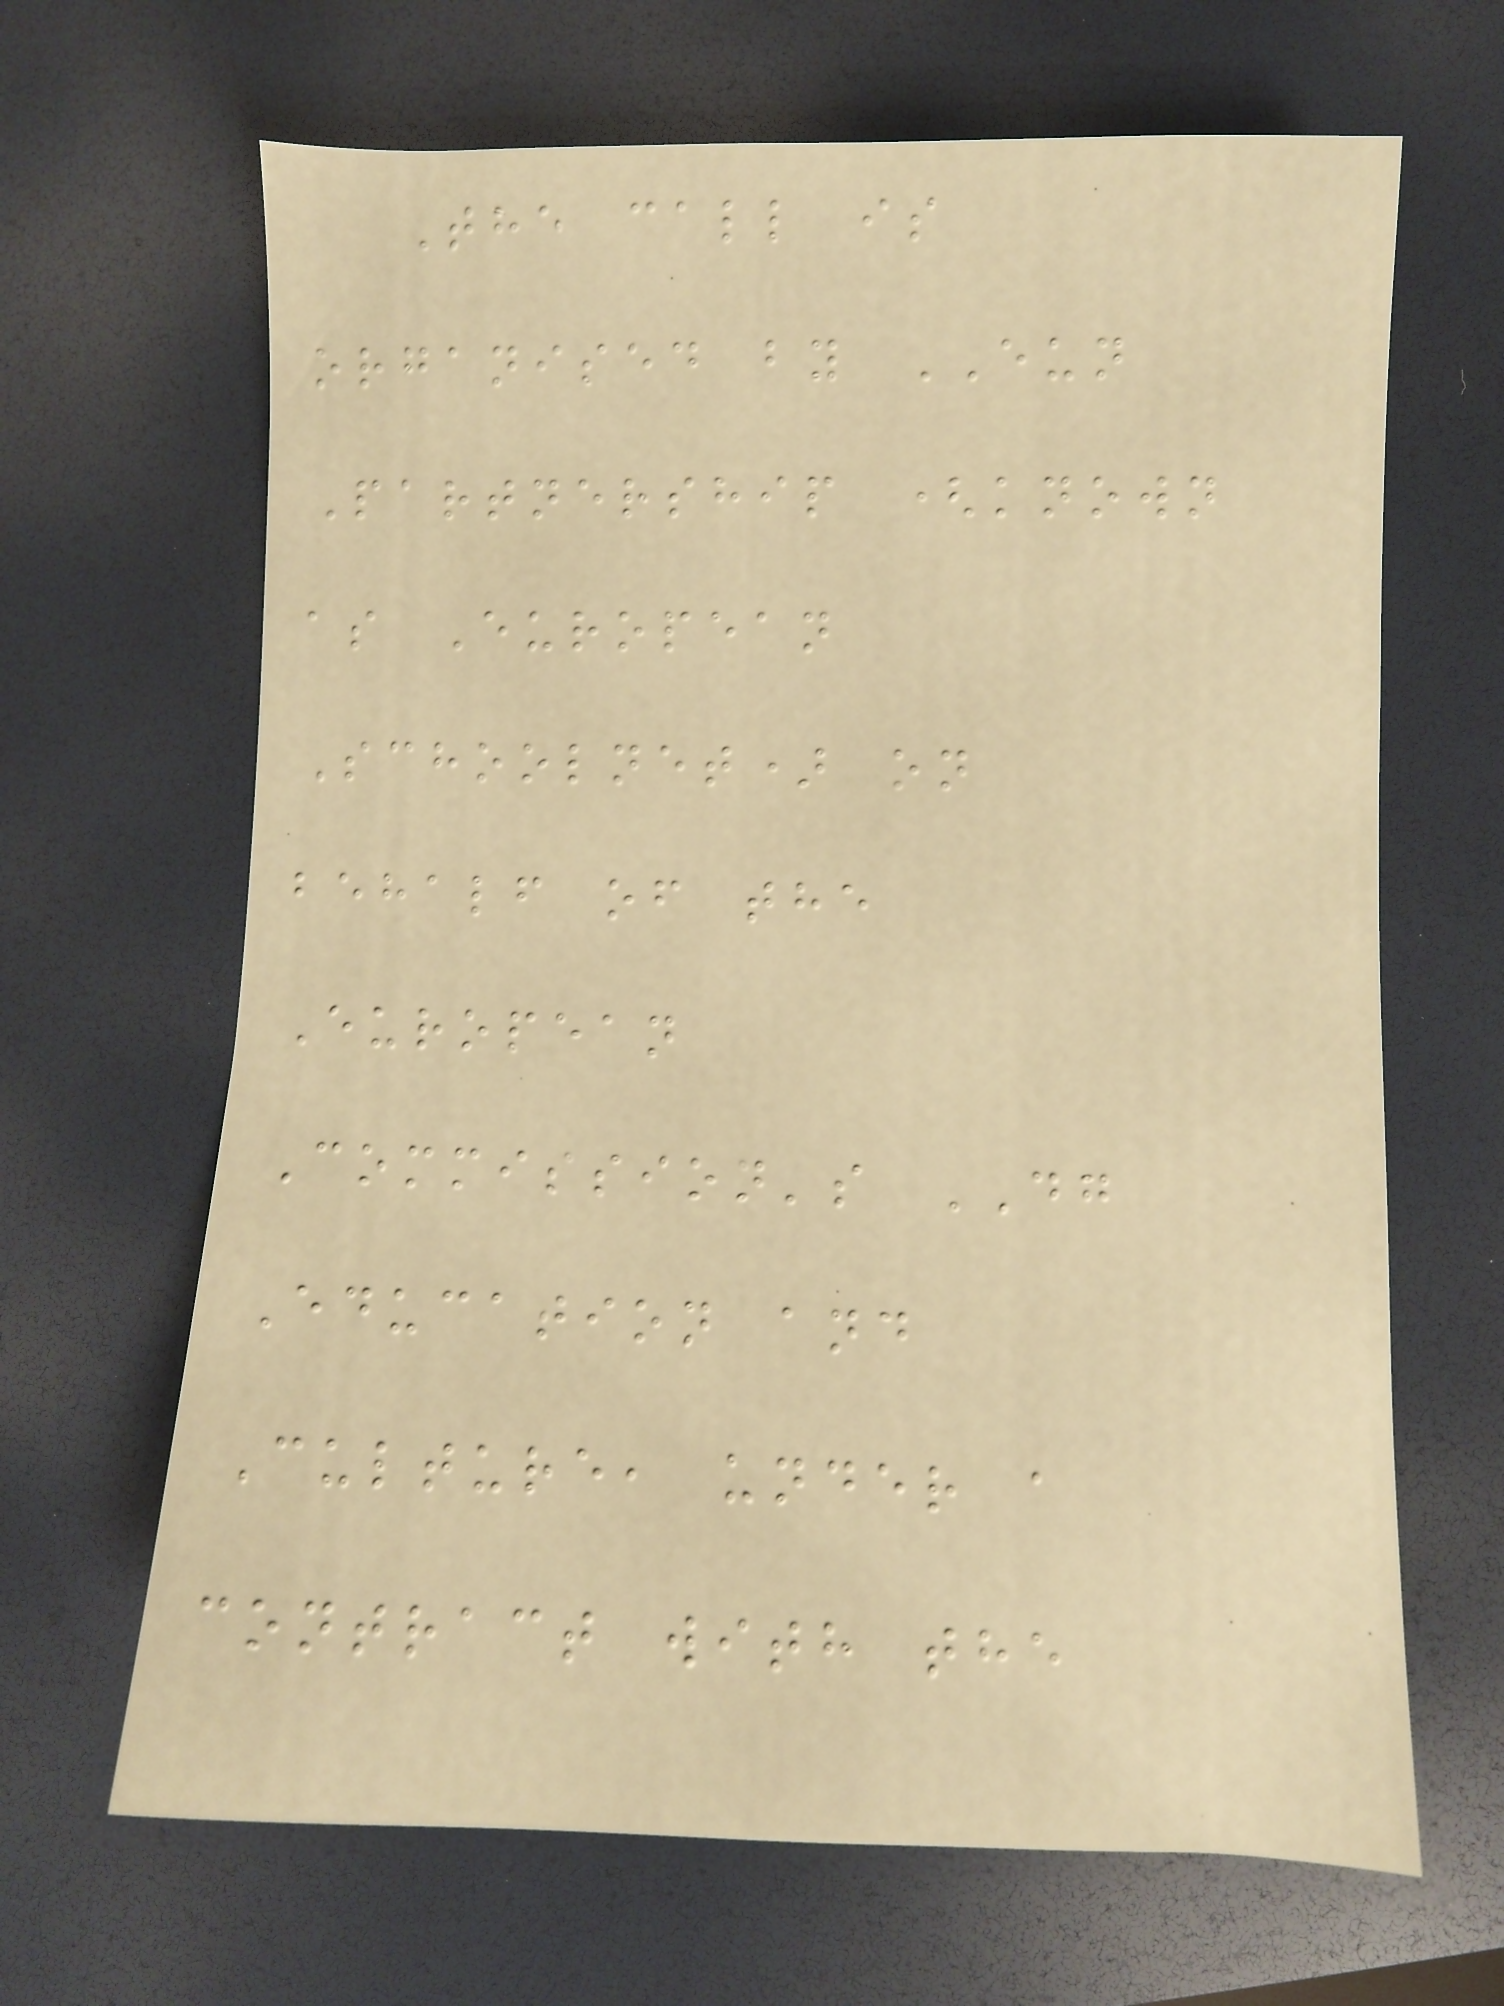The call is
organised by EUN
Partnership (known
as European
Schoolnet) on
behalf of the
European
Commission's DG
Education and
Culture, under a
contract with the
